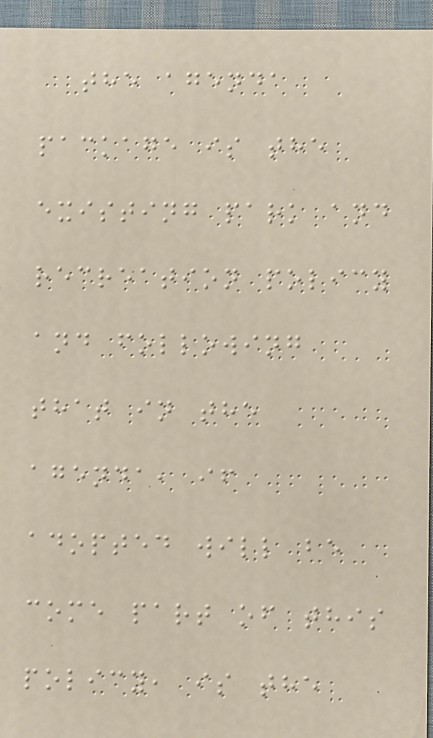the agenda
package is the
existing park and
recreation policy
and following
that in the
agenda, if
adopted will be
come part of this
policy, is the
